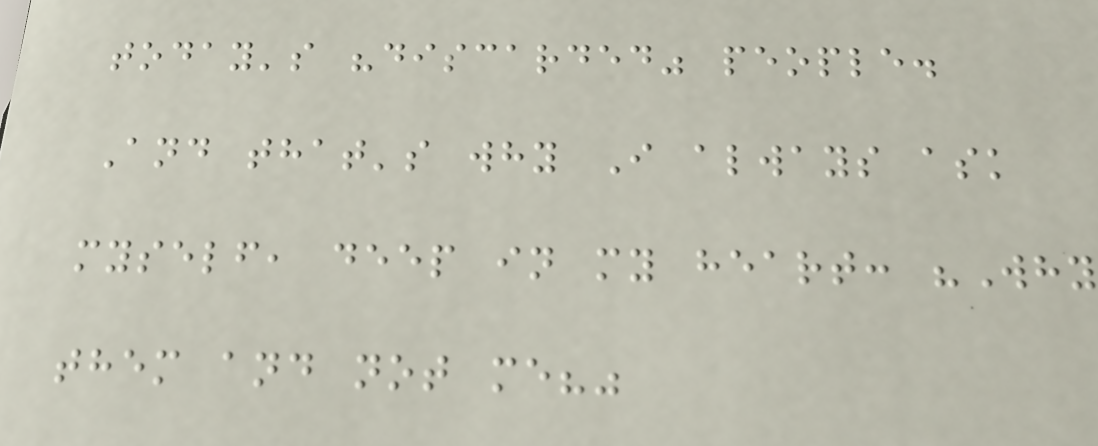today's "discarded" people.
And that's why I always ask
myself, deep in my heart: "Why
them and not me?"
